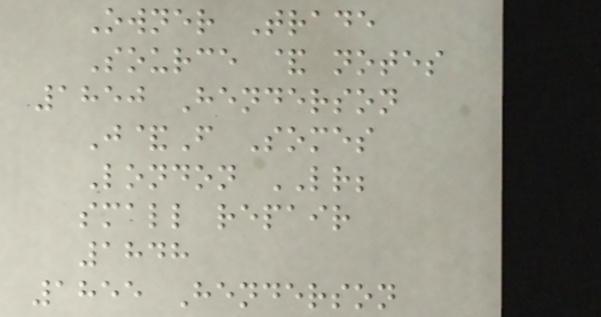Owner Trade
Source & notes
1850 Henderson
J&F Somes
London LR;
small repair
1848
1855 Henderson
